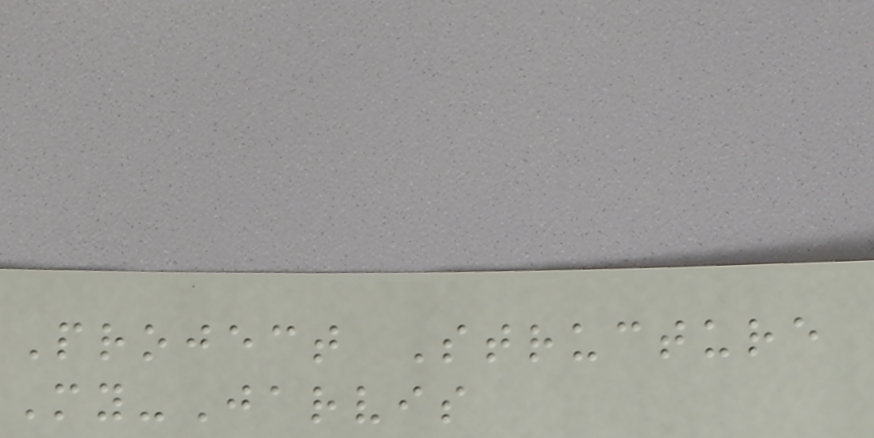Project Structure
My-Jarvis
